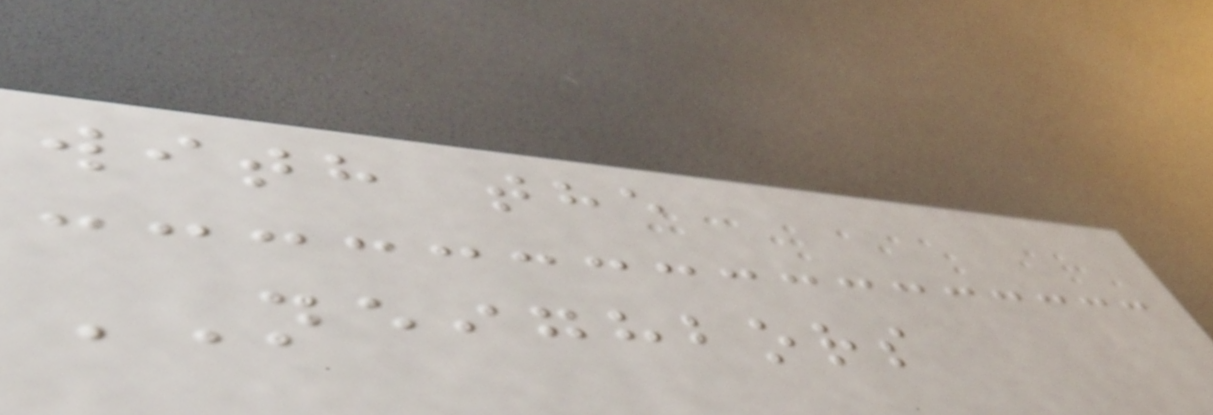with the
NEIGHBORS
